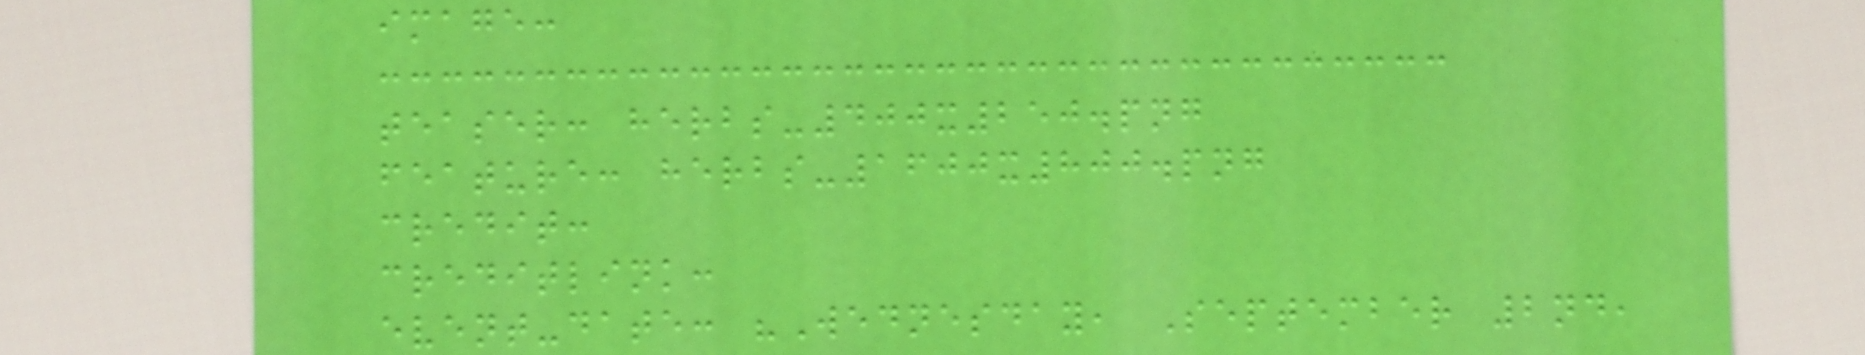image:
teaser: herbs-400x250.png
feature: herbs-1600x800.png
credit:
creditlink:
event-date: "Wednesday, September 2nd,
